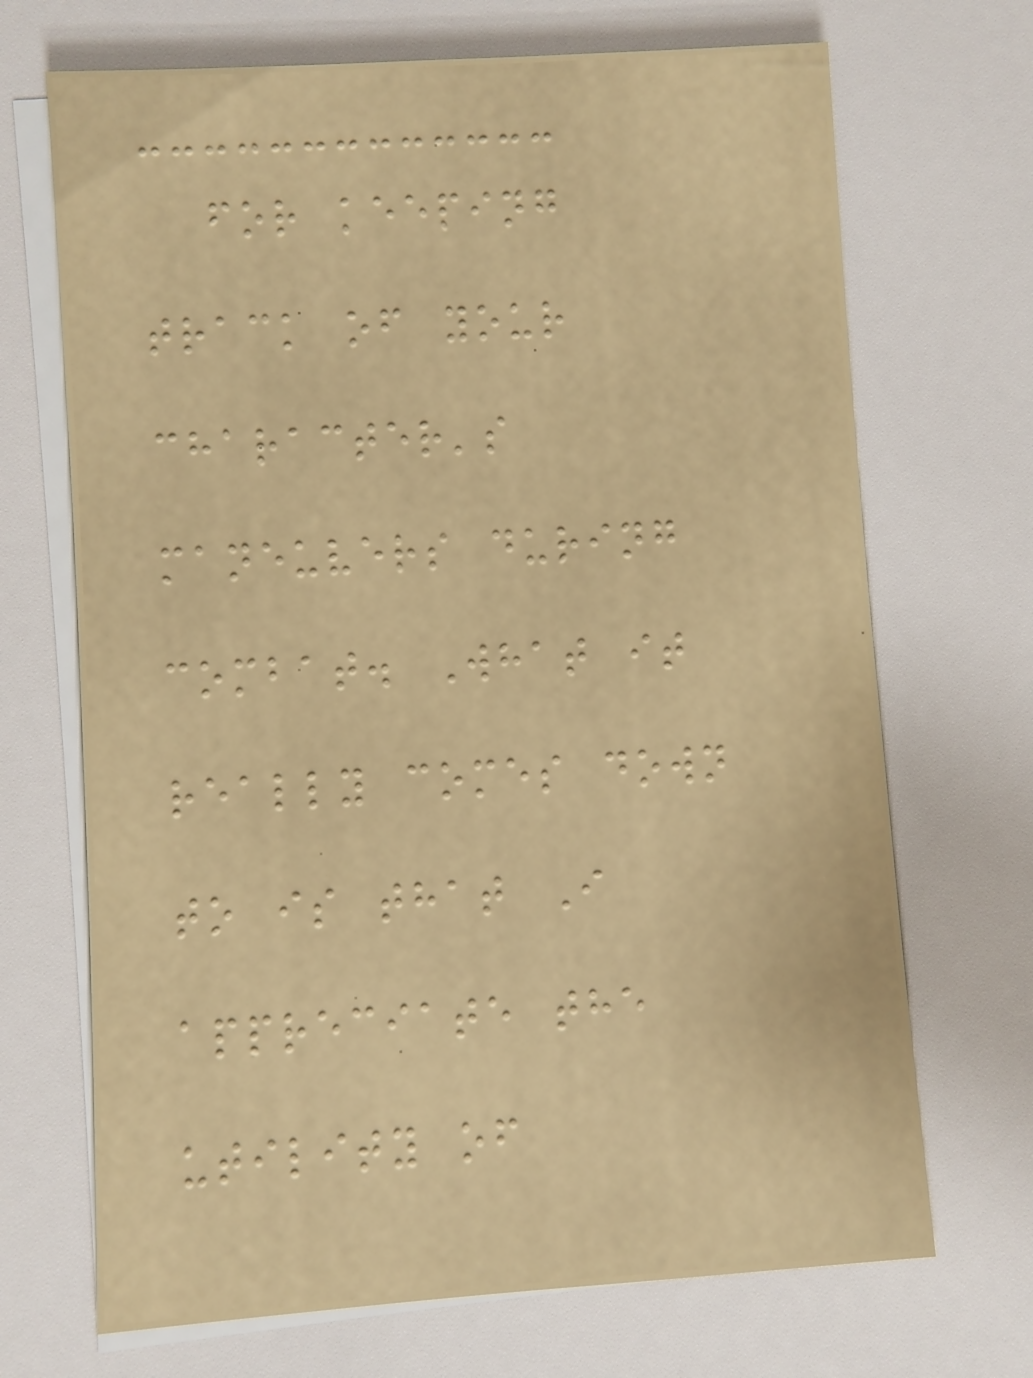for keeping
track of your
character's
maneuvers during
combat. What it
really comes down
to is that I
appreciate the
utility of
